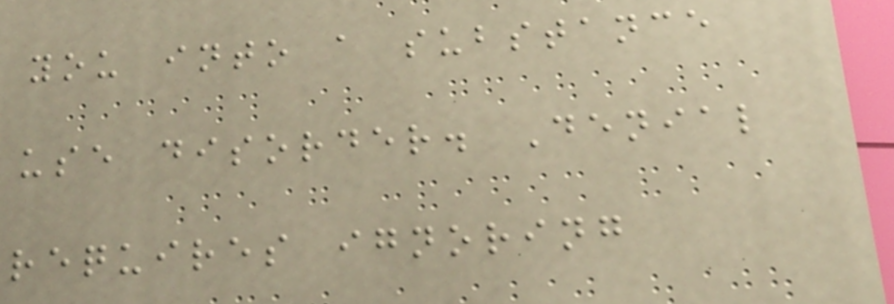you into a substance
use disorder. Denial
requires ignoring
